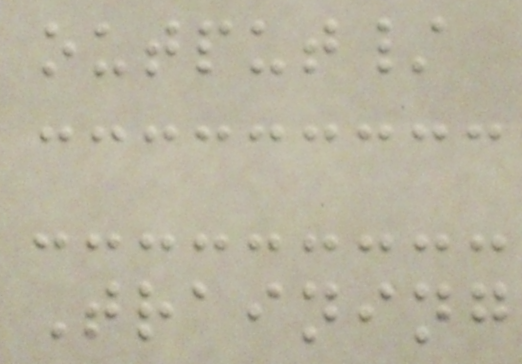output/
Training
